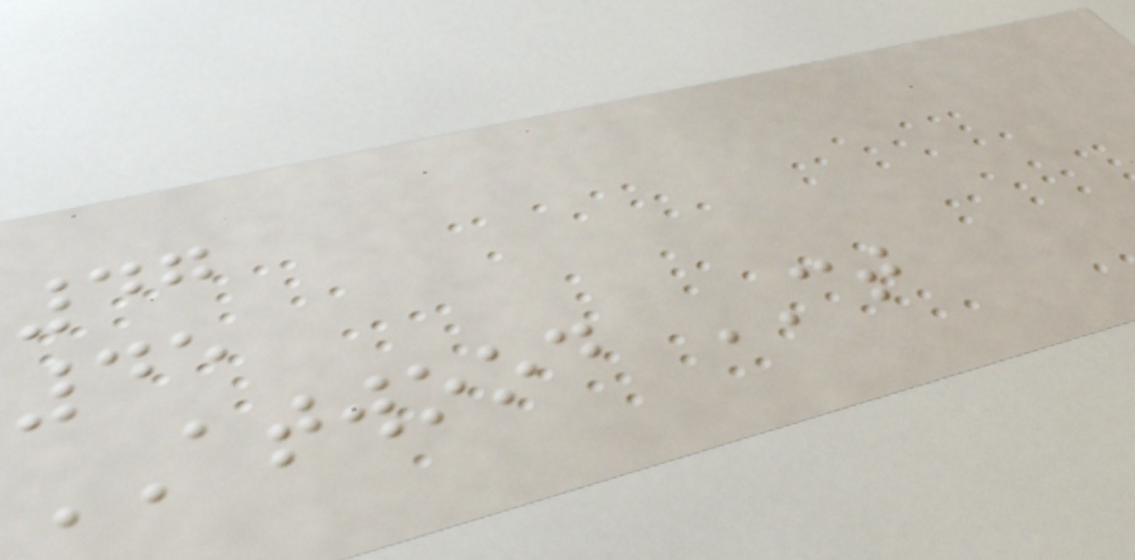47
45
ATWOOD CT
